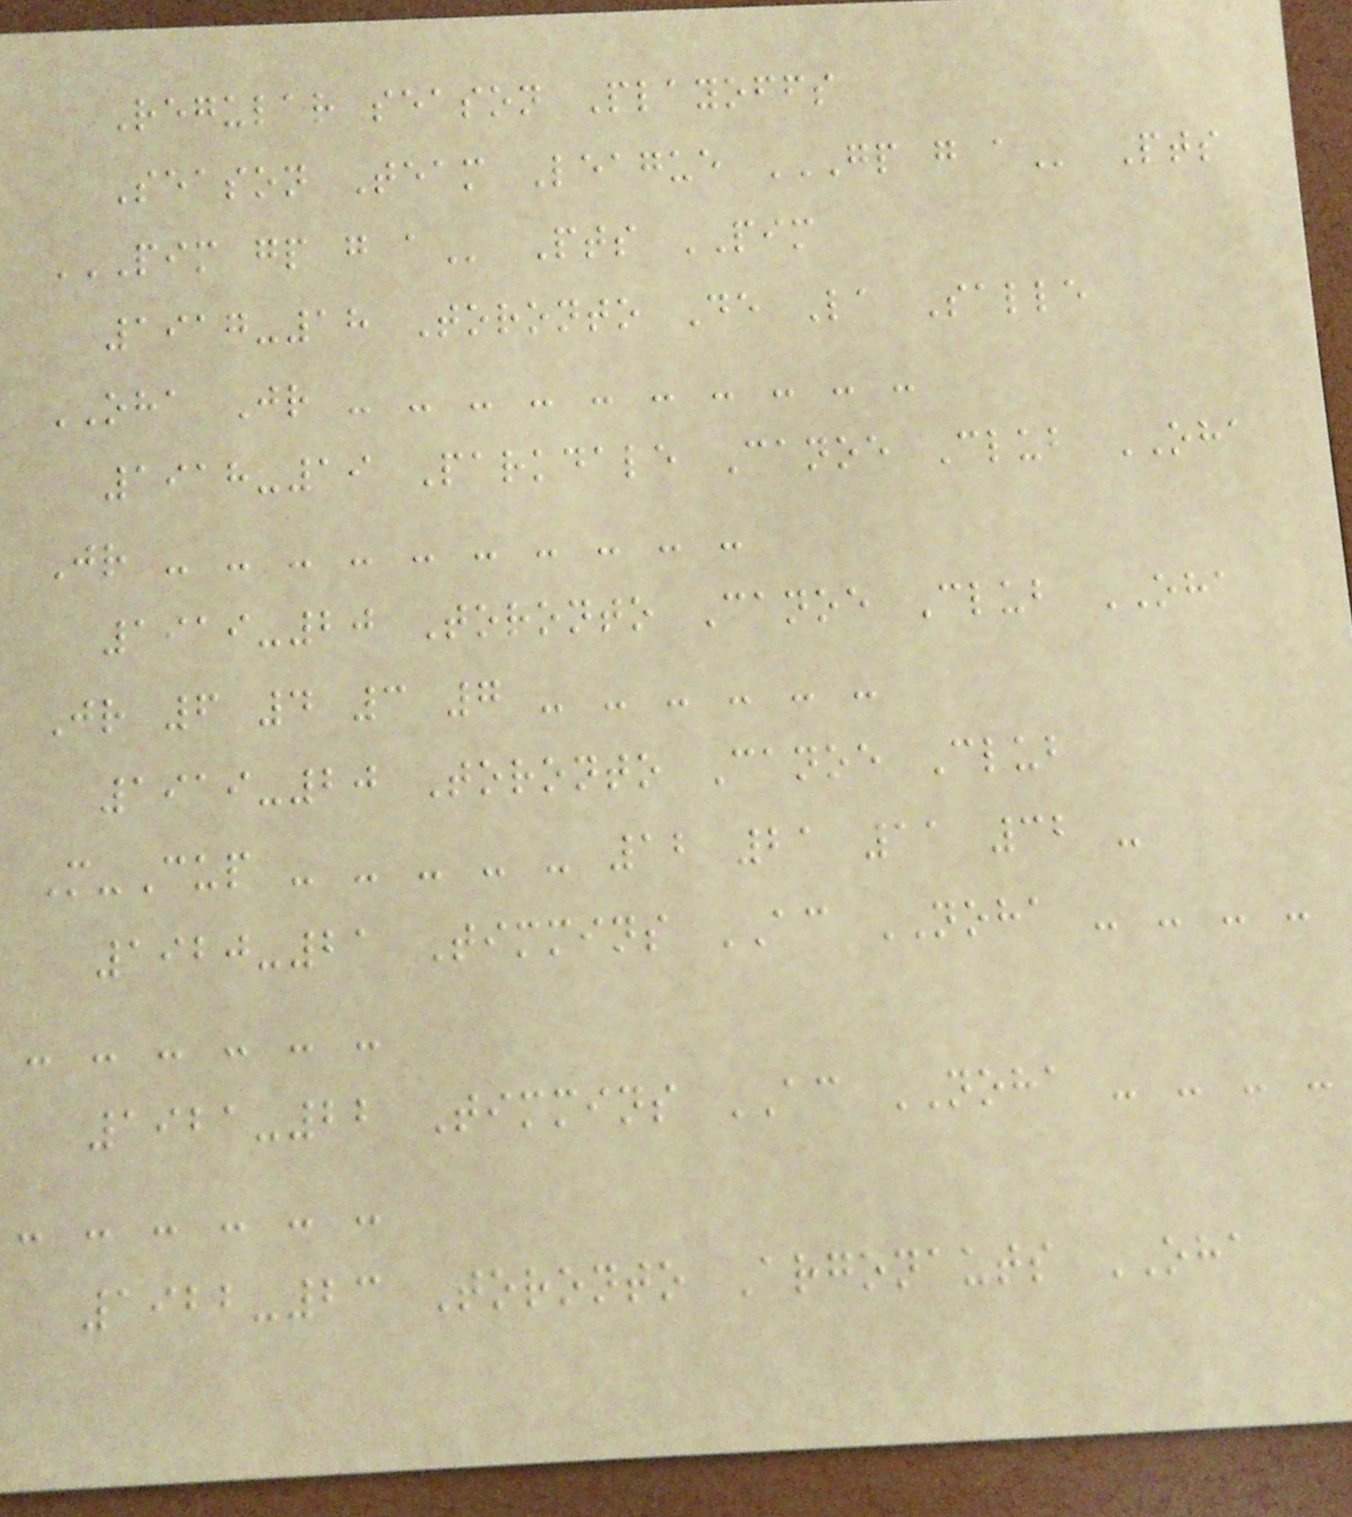Regular season Playoffs
Season Team League GP G A Pts
PIM GP G A Pts PIM
1917-18 Toronto De La Salle
OHA Jr - - - - - - - - - -
1918-19 Parkdale Canoe Club OHA
Jr - - - - - - - - - -
1919-20 Toronto Canoe Club OHA
Jr 6 4 3 7 - - - - - -
1919-20 Toronto Canoe Club
M-Cup - - - - - 12 21 11 32 -
1920-21 Timmins AC NOHA - - - -
- - - - - -
1921-22 Timmins AC NOHA - - - -
- - - - - -
1922-23 Toronto Argonauts OHA
